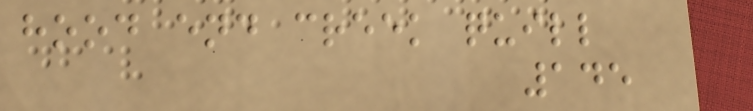hood end creek quill
145
